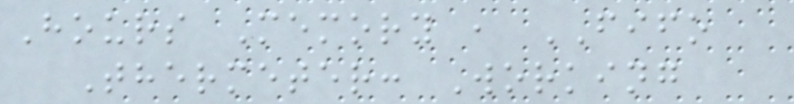Hours Memory , FIFO
Thermeter: Working
